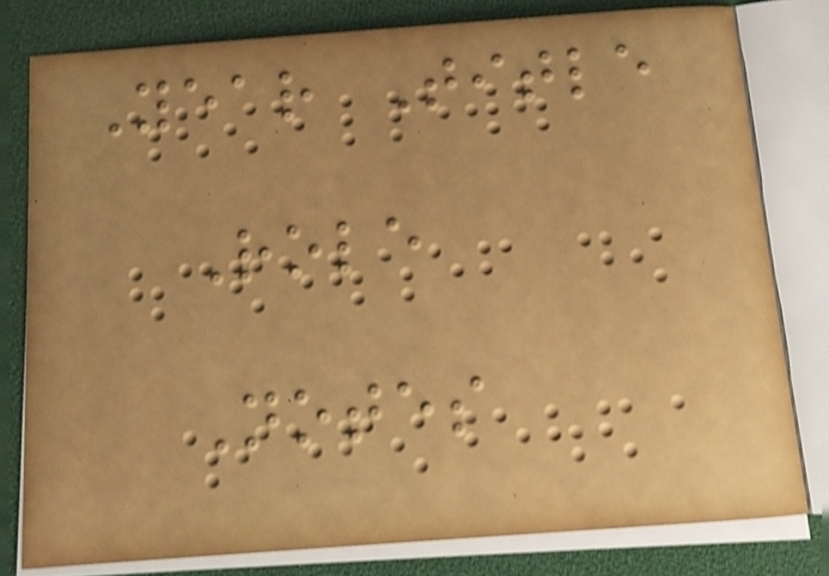Year Title
Role
Notes
